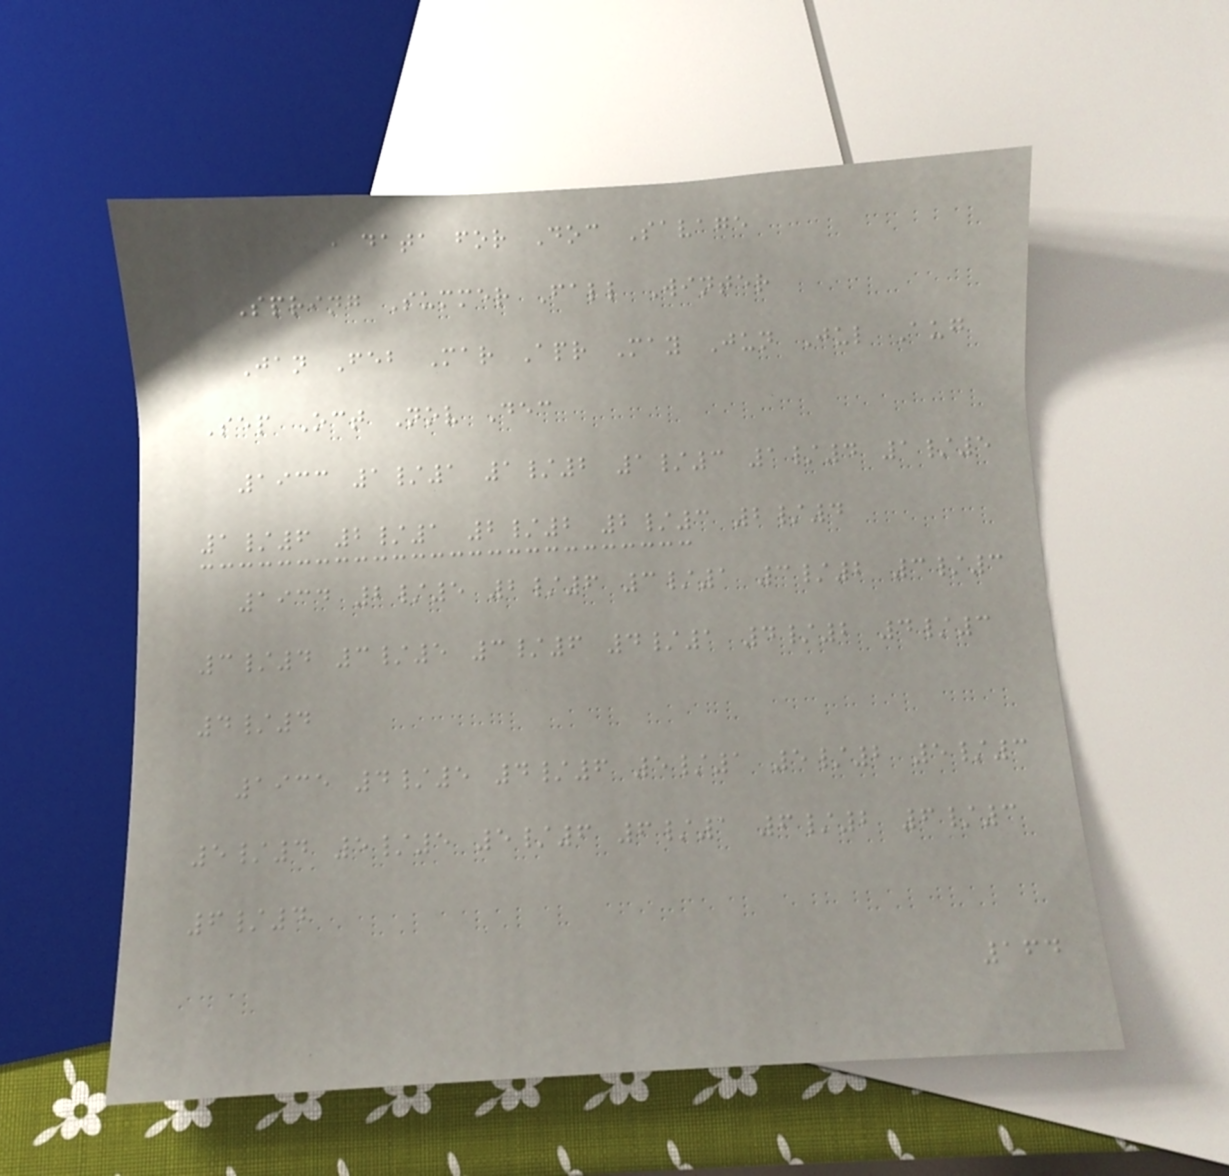Issue data for Doc Savage
Spring Summer Fall Winter
Jan Feb Mar Apr May Jun Jul Aug
Sep Oct Nov Dec
1933 1/1 1/2 1/3 1/4 1/5
1/6 2/1 2/2 2/3 2/4
1934 2/5 2/6 3/1 3/2 3/3
3/4 3/5 3/6 4/1 4/2 4/3
4/4
1935 4/5 4/6 5/1 5/2 5/3
5/4 5/5 5/6 6/1 6/2 6/3
6/4
164
